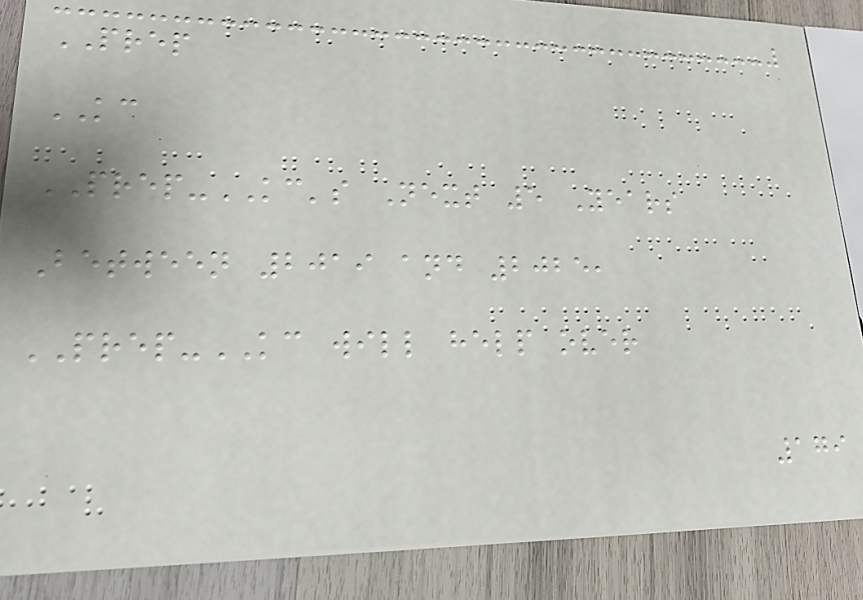PREP
KC
PREP-KC's Next 5 Years
Between 2019 and 2025,
PREP-KC will help over
179
